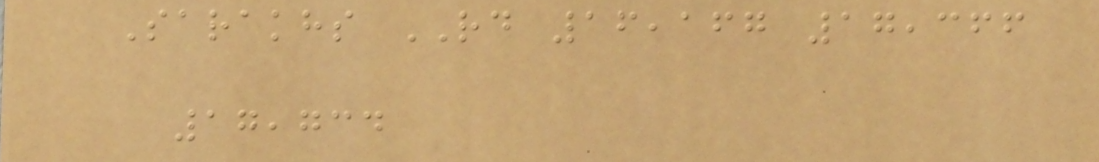Sarakhs RD 16,167 17,366
17,734
